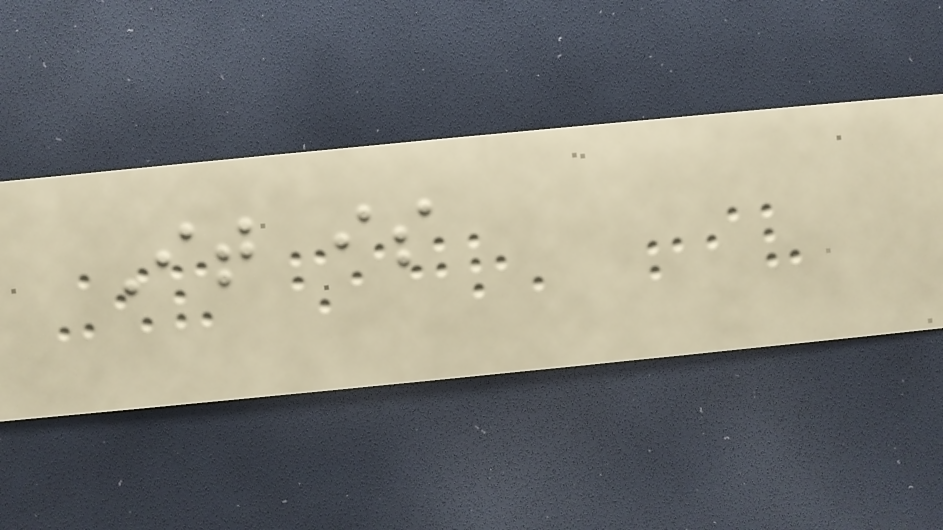It is
